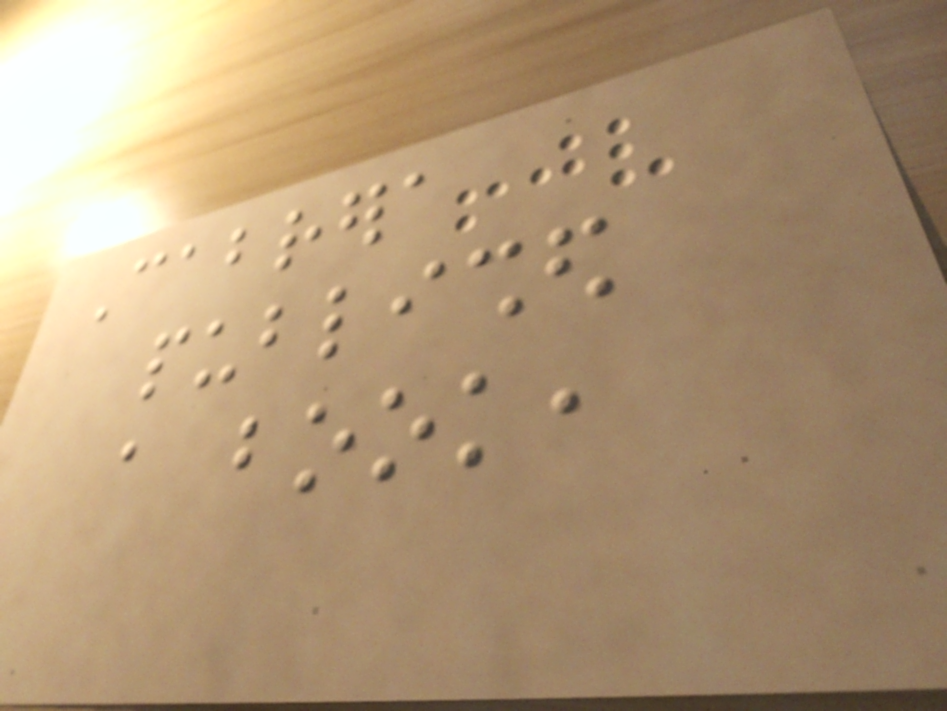Cabrera
published
a book,
